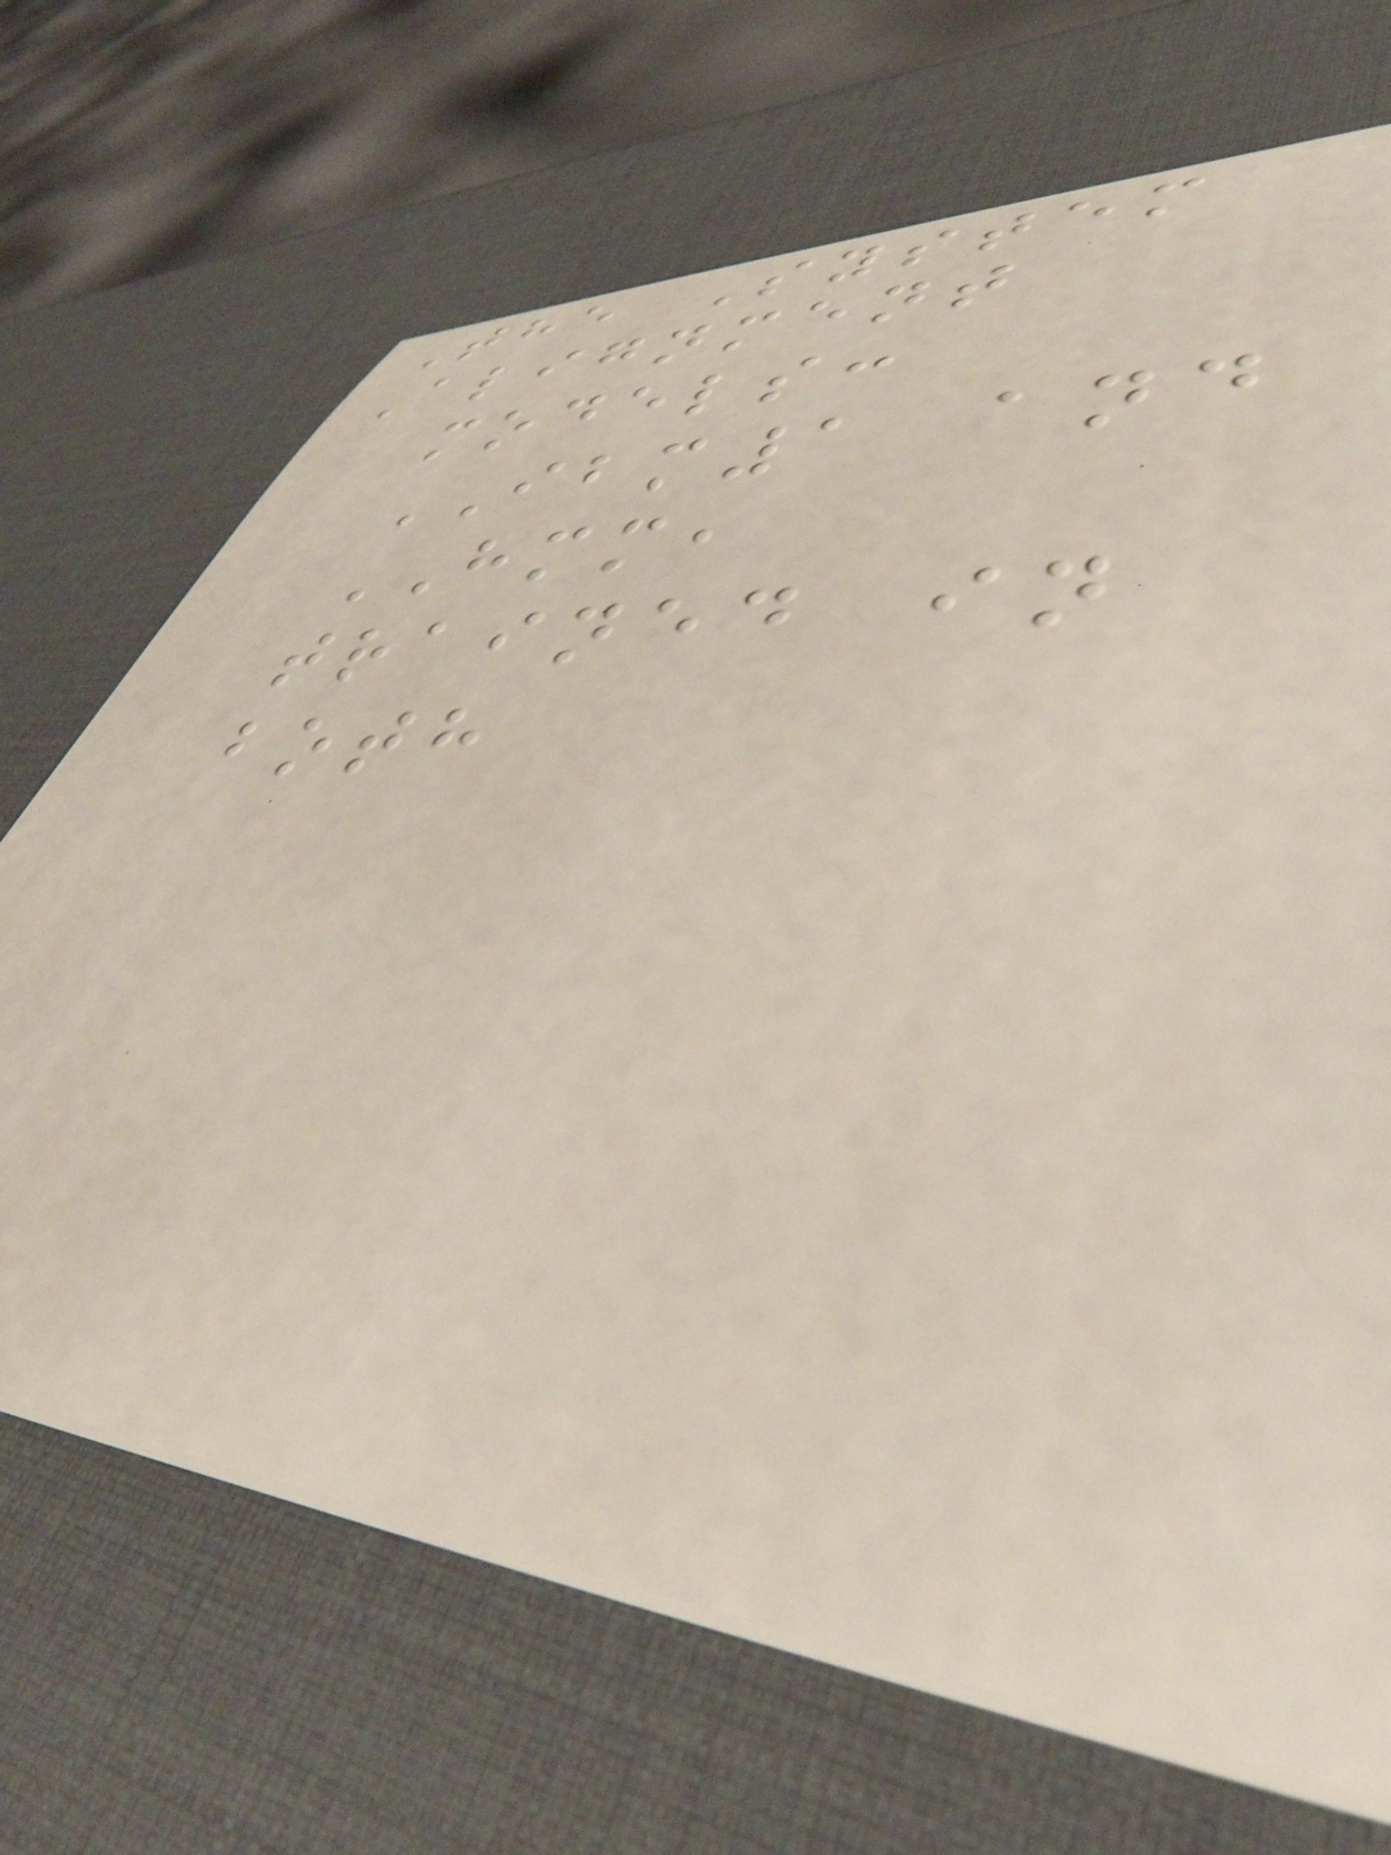The System
Alignment
models:
IBM1 and
HMM,
trained in
both
